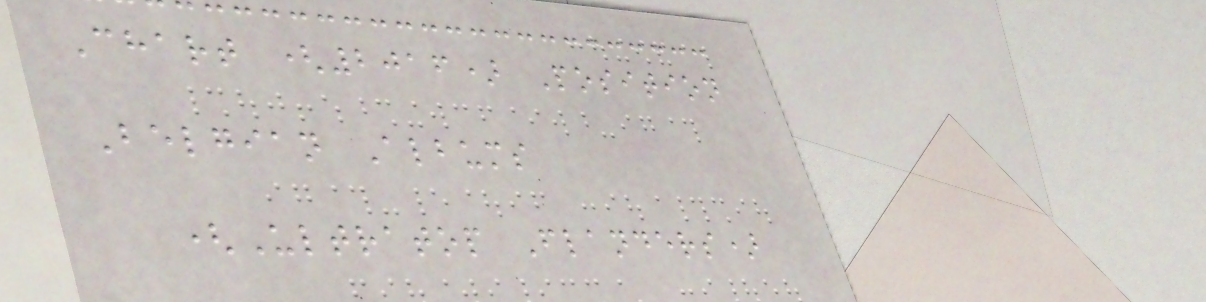Chart (2016) Position
Belgian Albums
(Ultratop Flanders)
